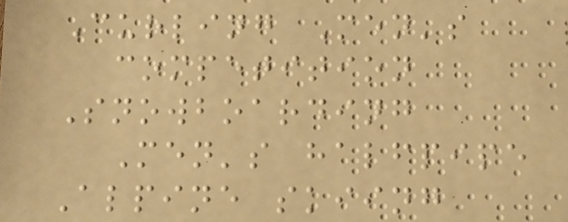Curling Men's
competition
Snowboarding
Men's halfpipe
Alpine skiing
